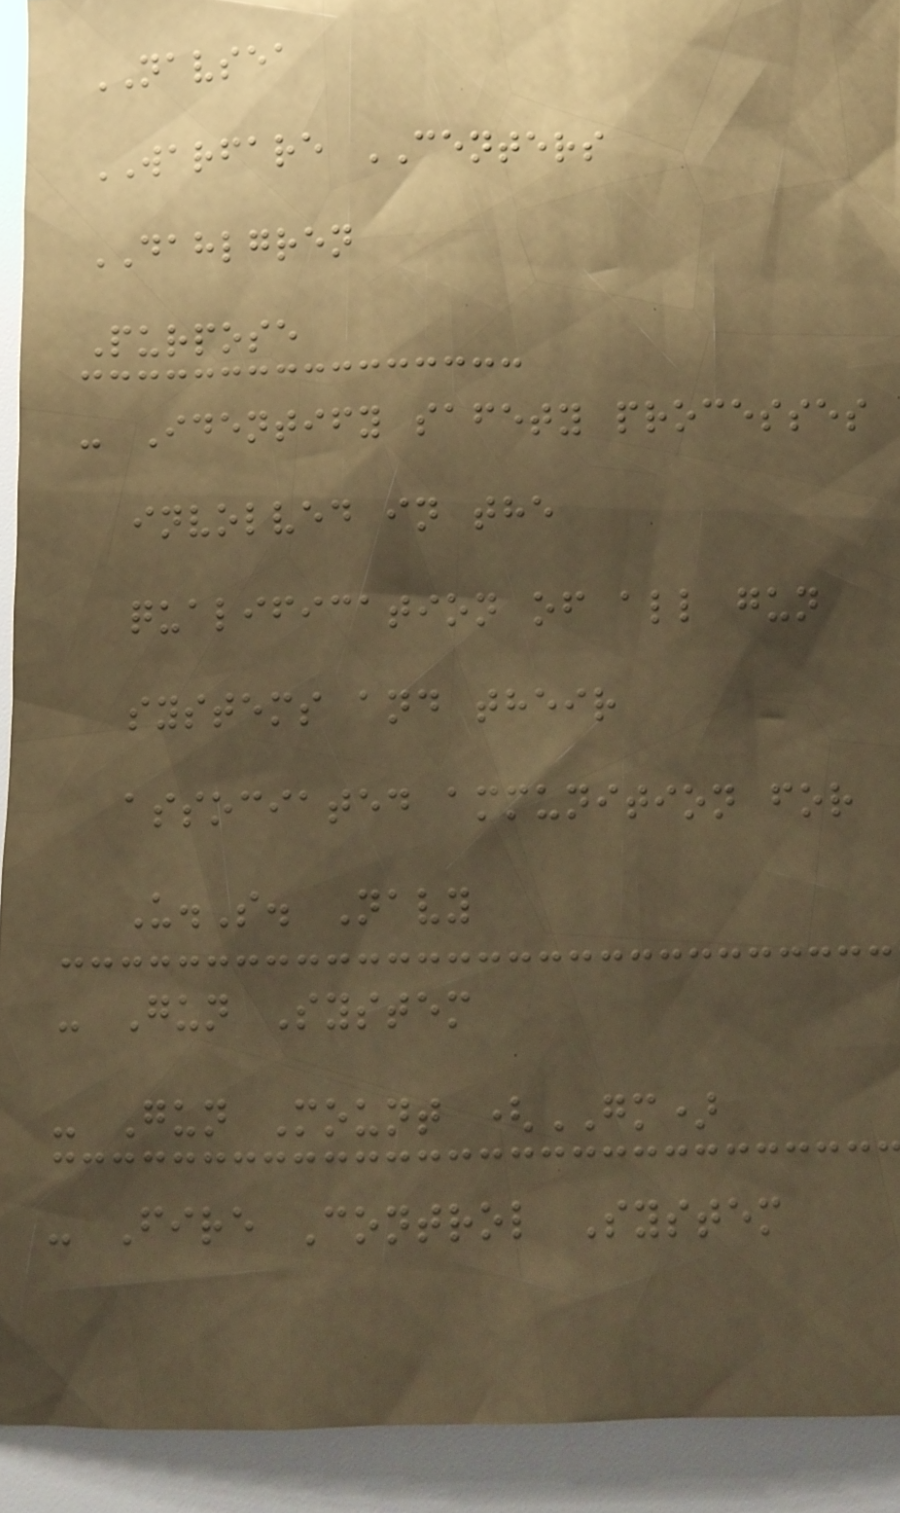NAVSEA
WARFARE CENTERS
DAHLGREN
Purpose
- Identify safety processes
involved in the
qualification of all gun
systems and their
associated ammunition for
U.S. Navy
- Gun System
- Gun Mount (GM)
- Fire Control System
